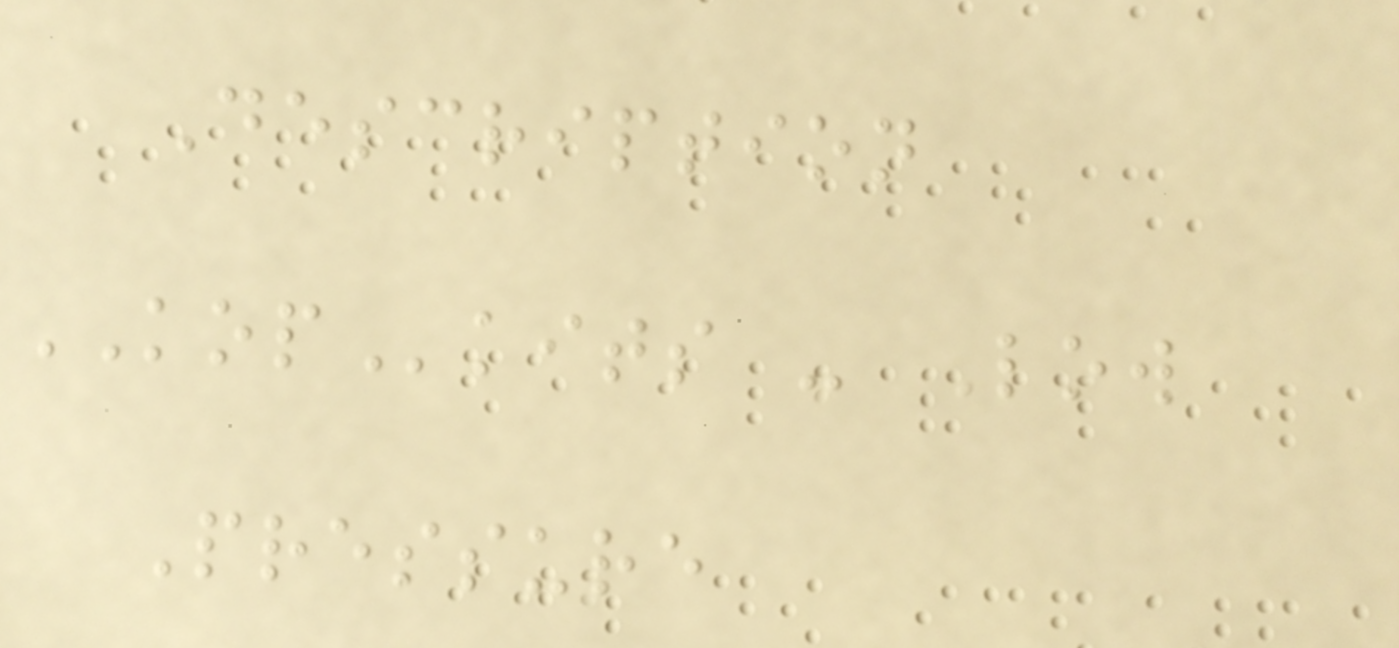Description
KOPkits - Low
Pressure
